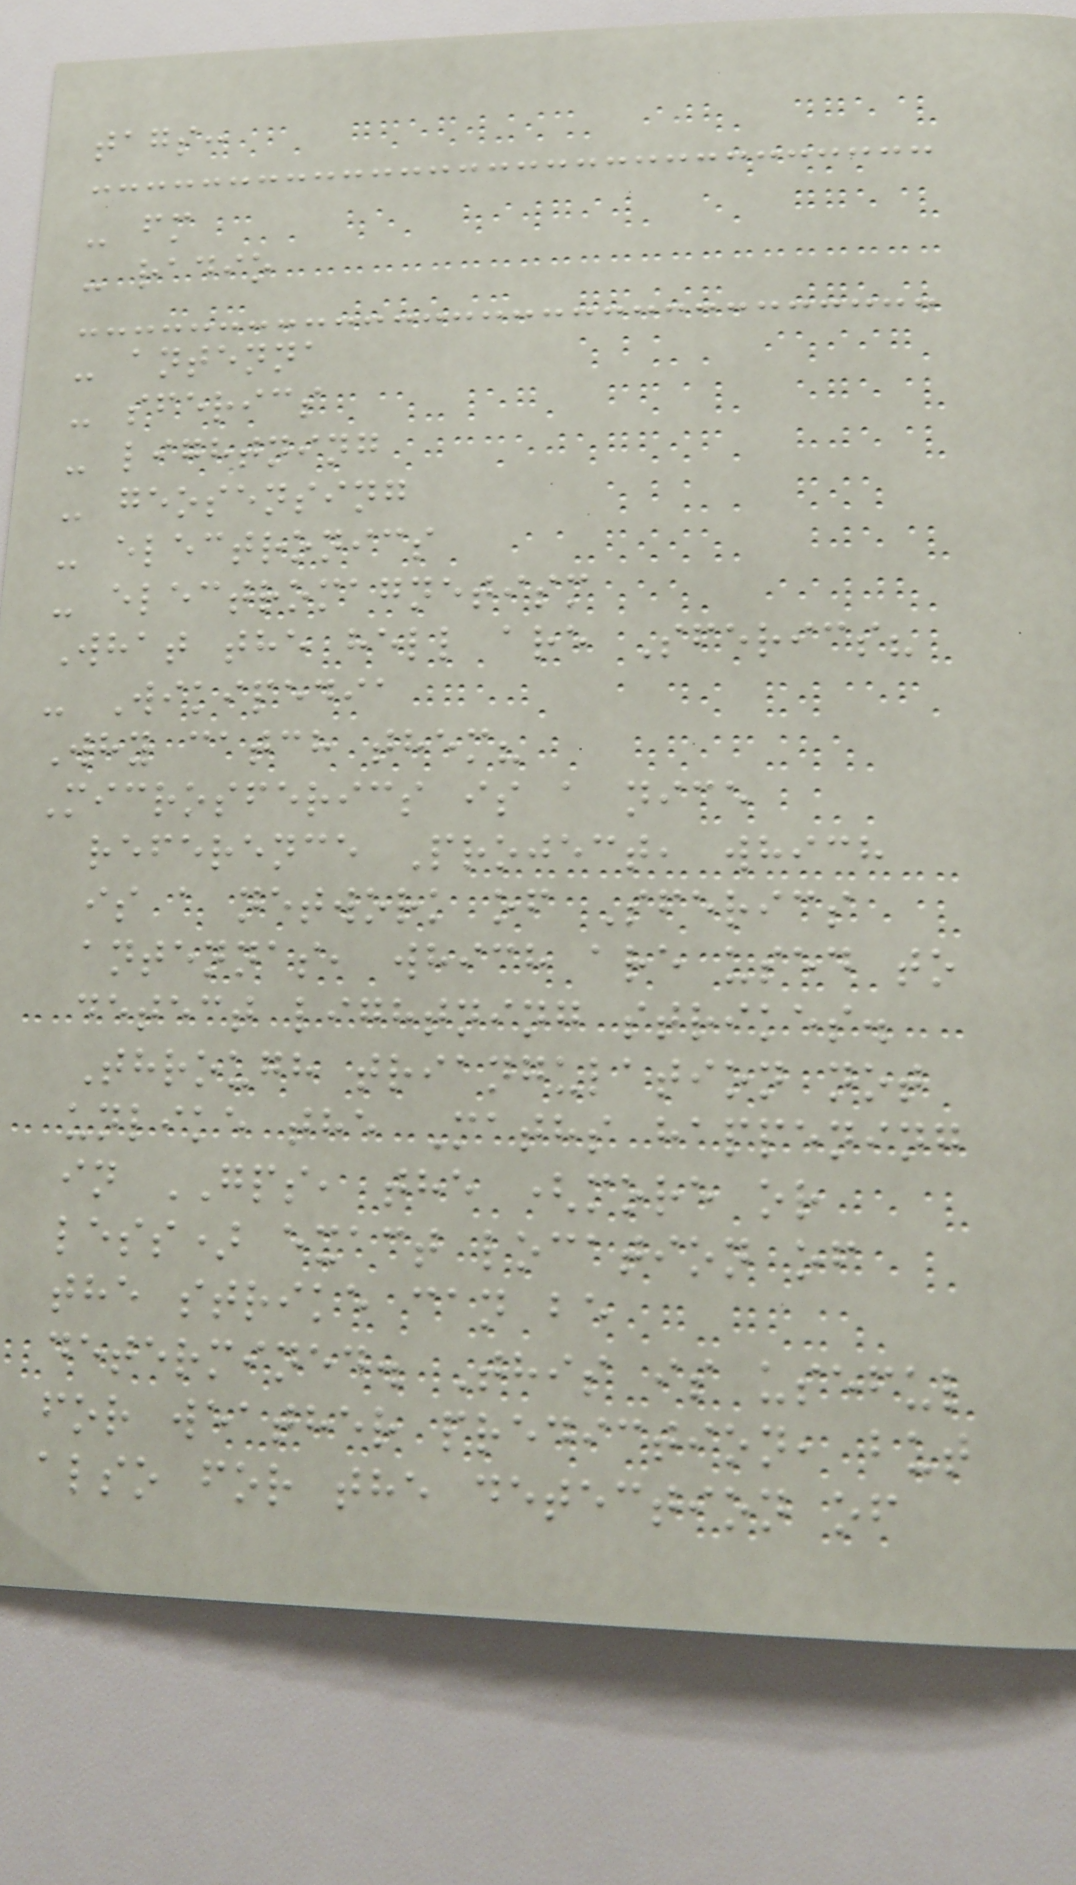tags:
- fm
- radio
- antenna
- sferics
- lightning
- geosensing
- electronics
- electromagnetism
What the hell are Sferics?
- Wikipedia
Why catch them?
Microsferics is a nice
reference Project, which
is a network of Sferics
antennas, which are used to
detect lightning strikes.
Through triangulation not
unlike the Maths happening
in GPS, the (more or
less) exact location of
the strike can be
determined. This is useful
for weather prediction, but
also for the detection of
